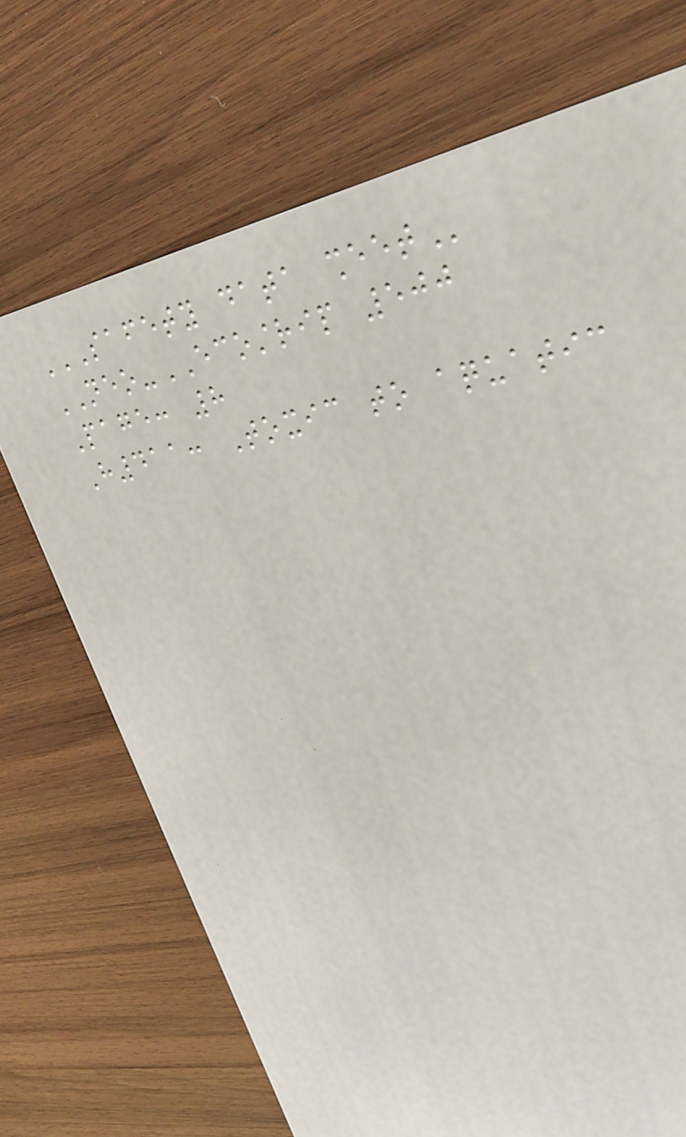SAFETY DATA SHEET
NEO-ECOSTRIP 500
Page: 8
H411: Toxic to aquatic
